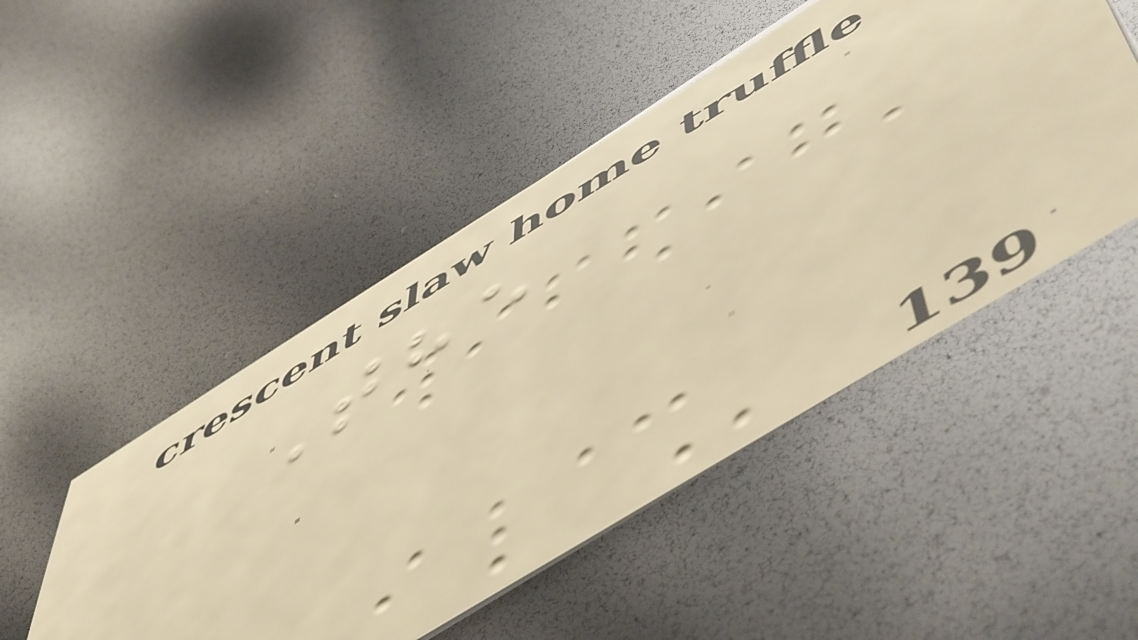The
